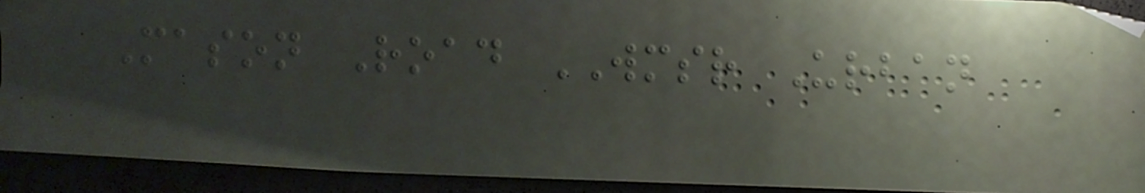Mason Road WMSR Urban
